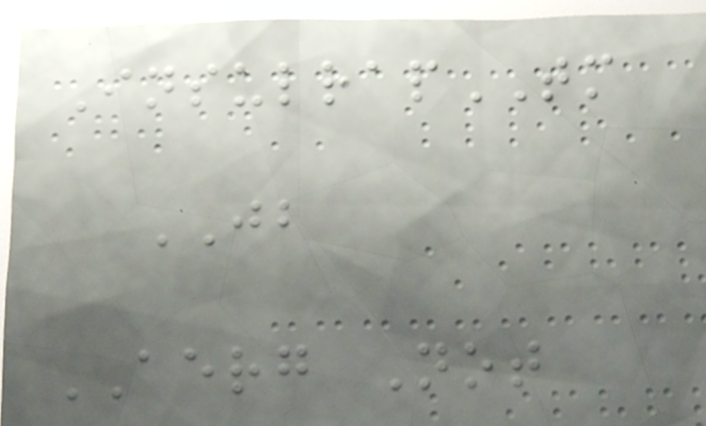InsulrapTM
JB
AERG Not
